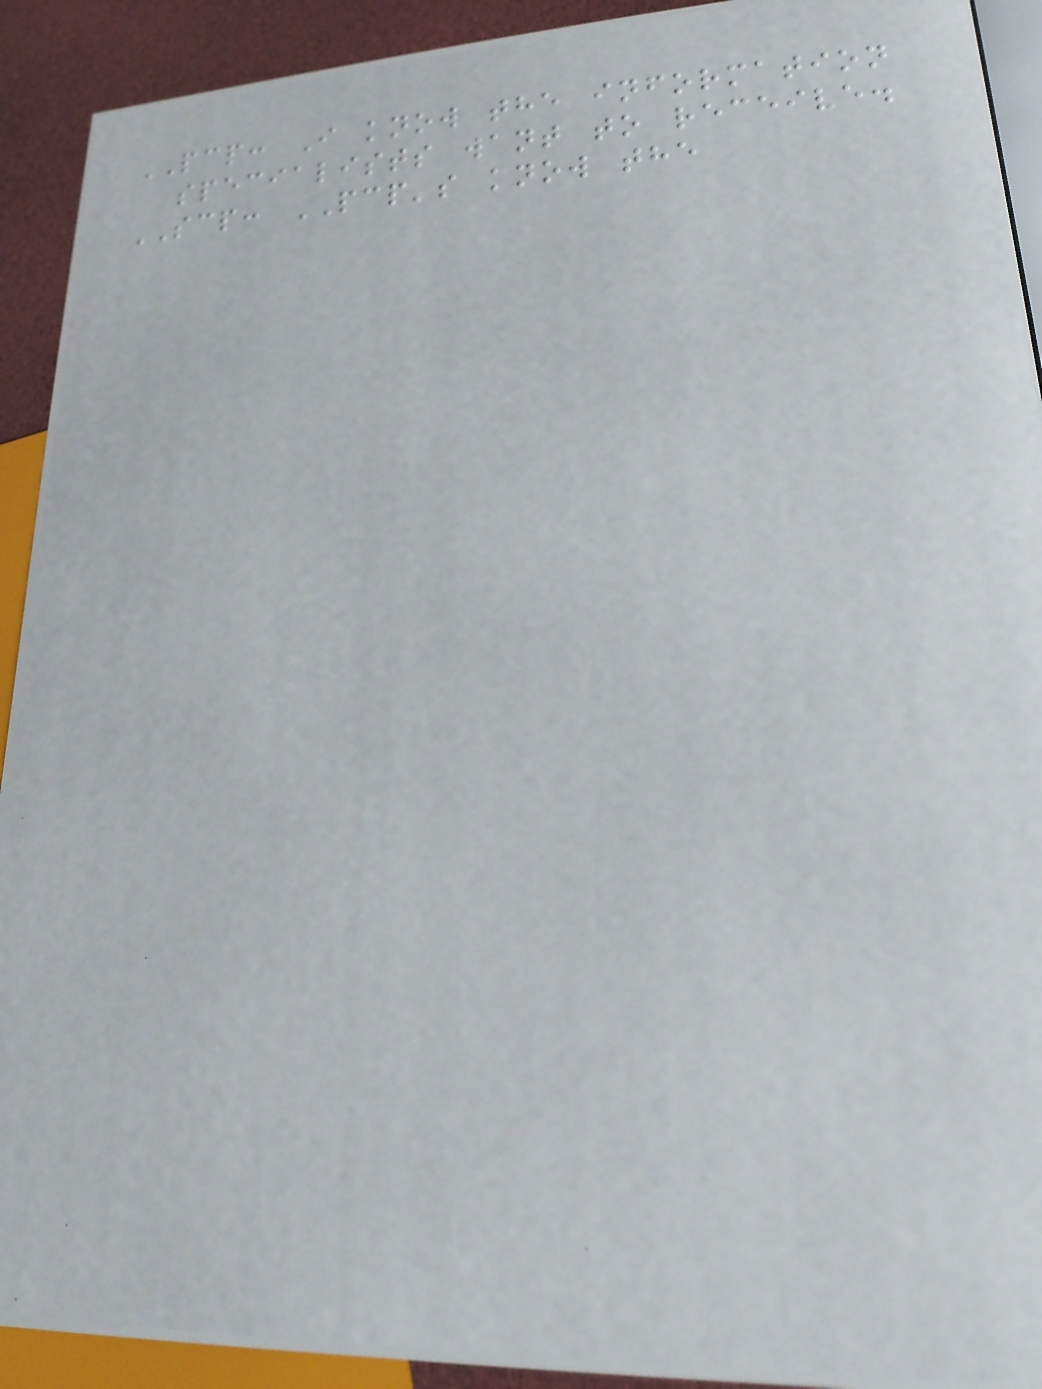PCP: I know the information
specialists want to receive.
SCP: PCP's know the
